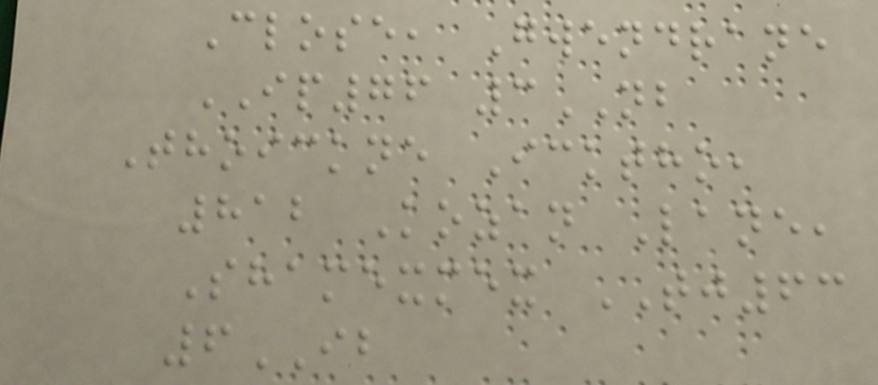Close, Gwendrane
IP76 3NB
Thoickne Icktho,
812 Kozan Lane,
Shamexmex TJ63
6IB
